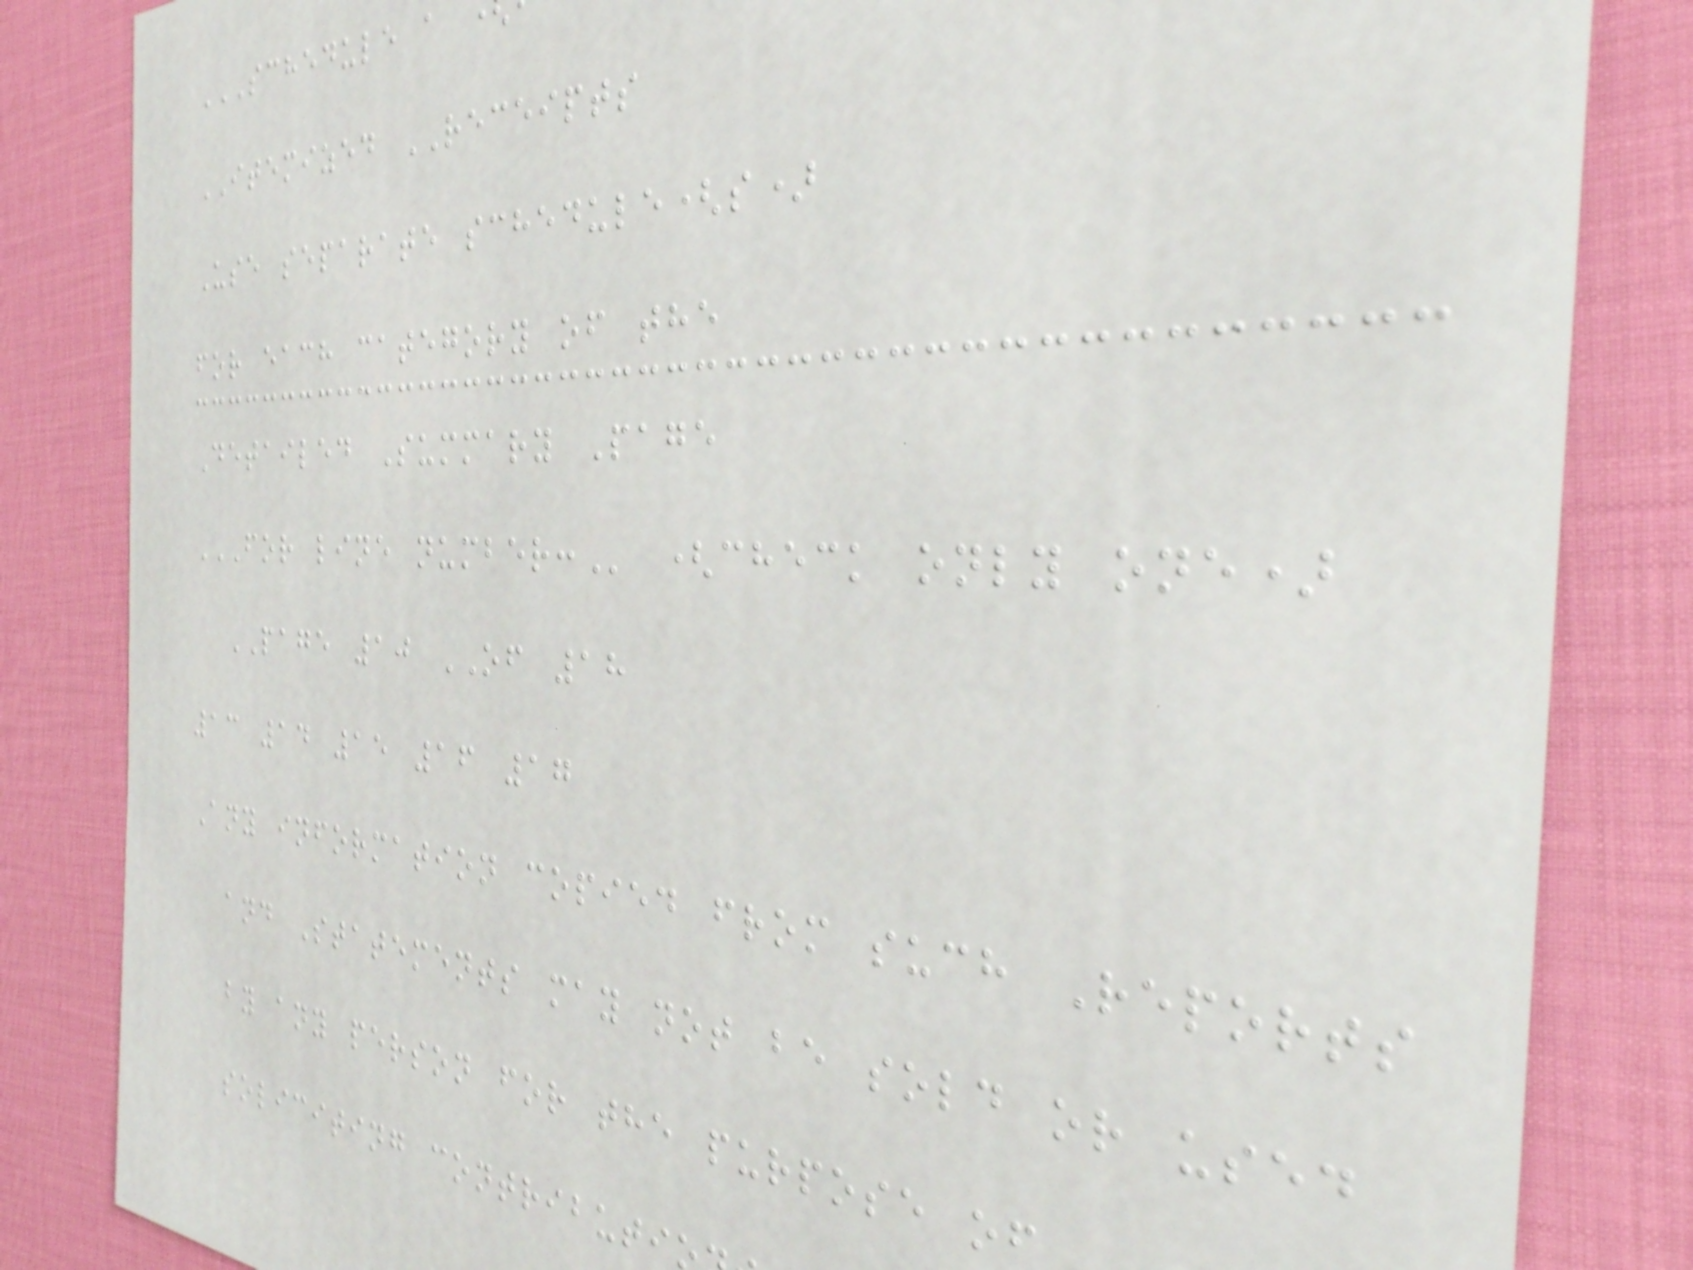ITEMIZED RECEIPTS
Use separate schedule(s)
for each category of the
Detailed Summary Page
FOR LINE NUMBER: (check only one)
PAGE 10 OF 18
13 14 15 16 17
Any information copied from such Reports
and Statements may not be sold or used
by any person for the purpose of
soliciting contributi
